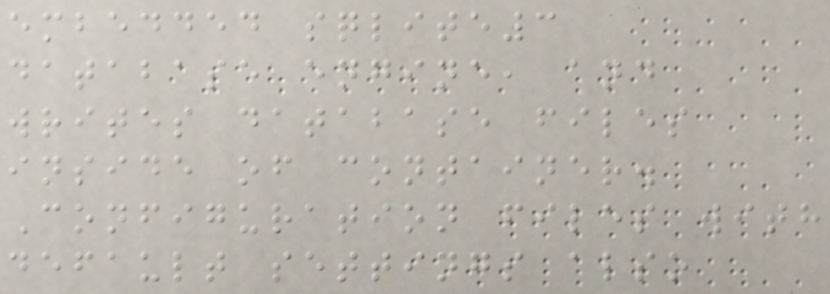embedded sqlite3
database engine, and
writes database files
inside of container.
Configuration files with
default settings also
